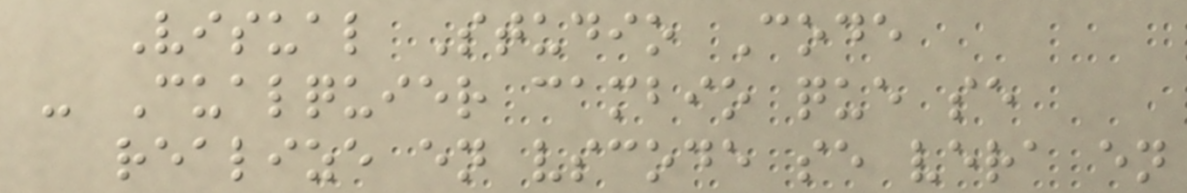Visual Studio Code
- Cualquier cambio que se
realize en vscode se vera en
